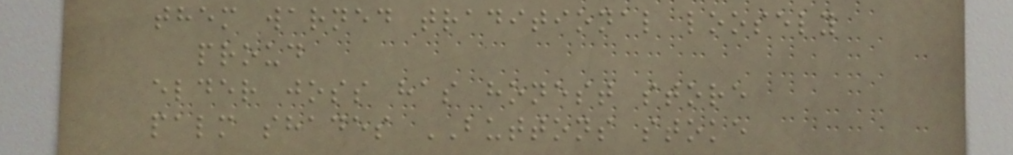them warned traditional loosely
proud
elder joss has honest store
palm shades BUTTONS stoke
